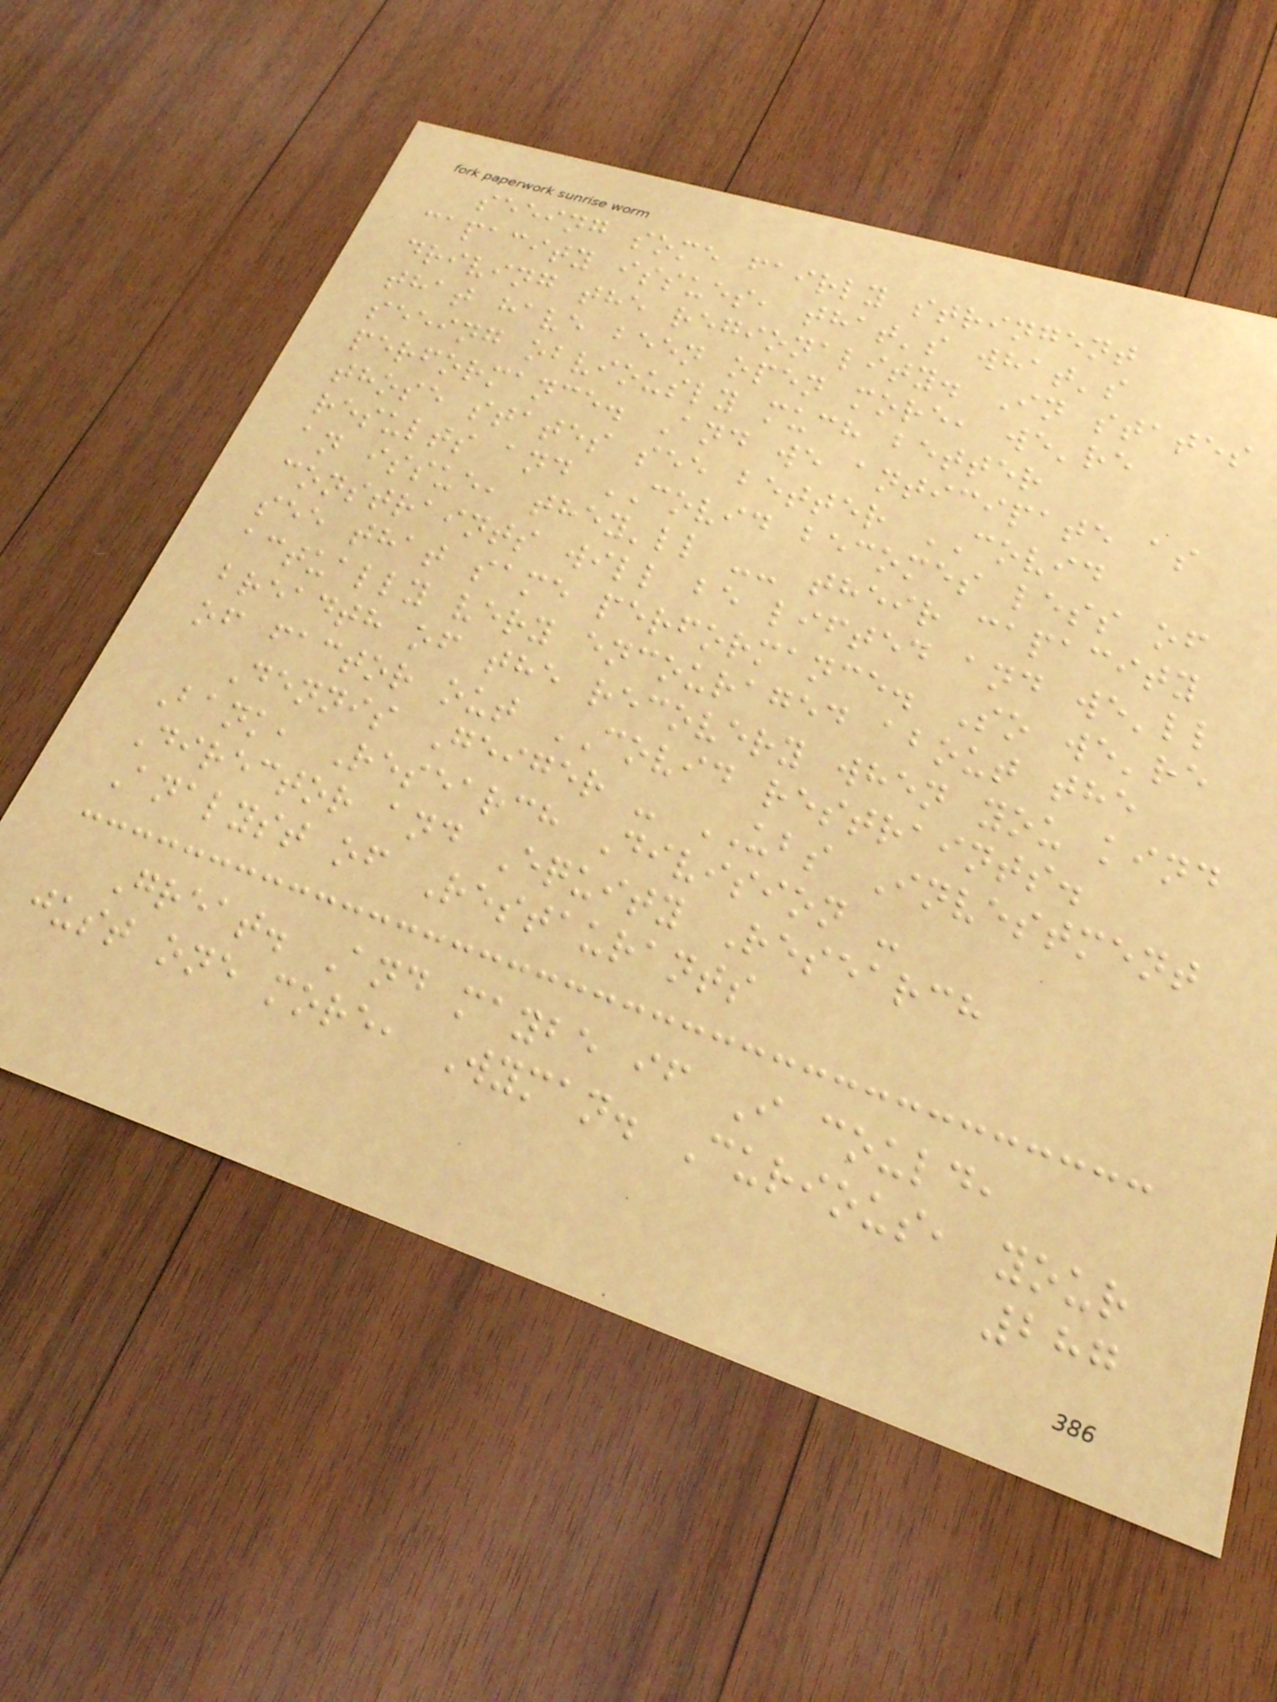seeing some fairly stringent
capacity issues, that's what's
driving the regionality. In states
that have been open more, we're
seeing obviously much better
performance. And we anticipate as
those states see better COVID
results and COVID becomes less of
an issue, they'll -- their capacity
constraints will be lifted and we'll
see that same performance. So we're
actually very encouraged about the
breadth of the recovery when you kind
of factor out COVID restraints.
Dennis Geiger - UBS Investment
Bank, Research Division -
Director and Equity Research
Analyst of Restaurants
Great. And maybe if I could,
just one more, Wyman. Curious, your
287
